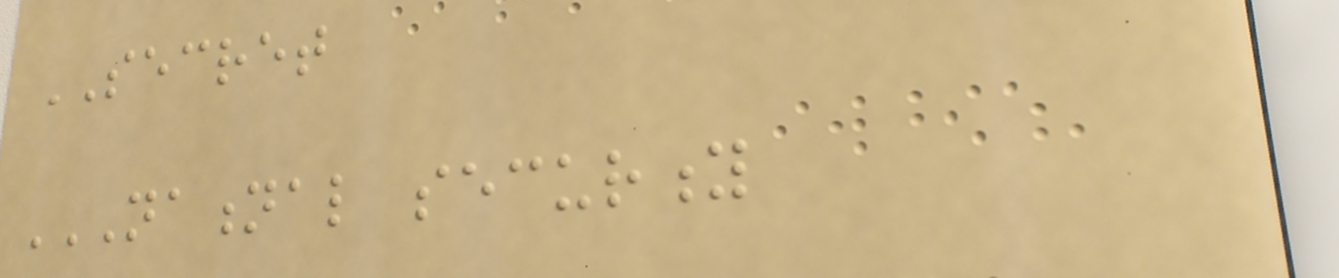SECRET
NATIONAL SECURITY
